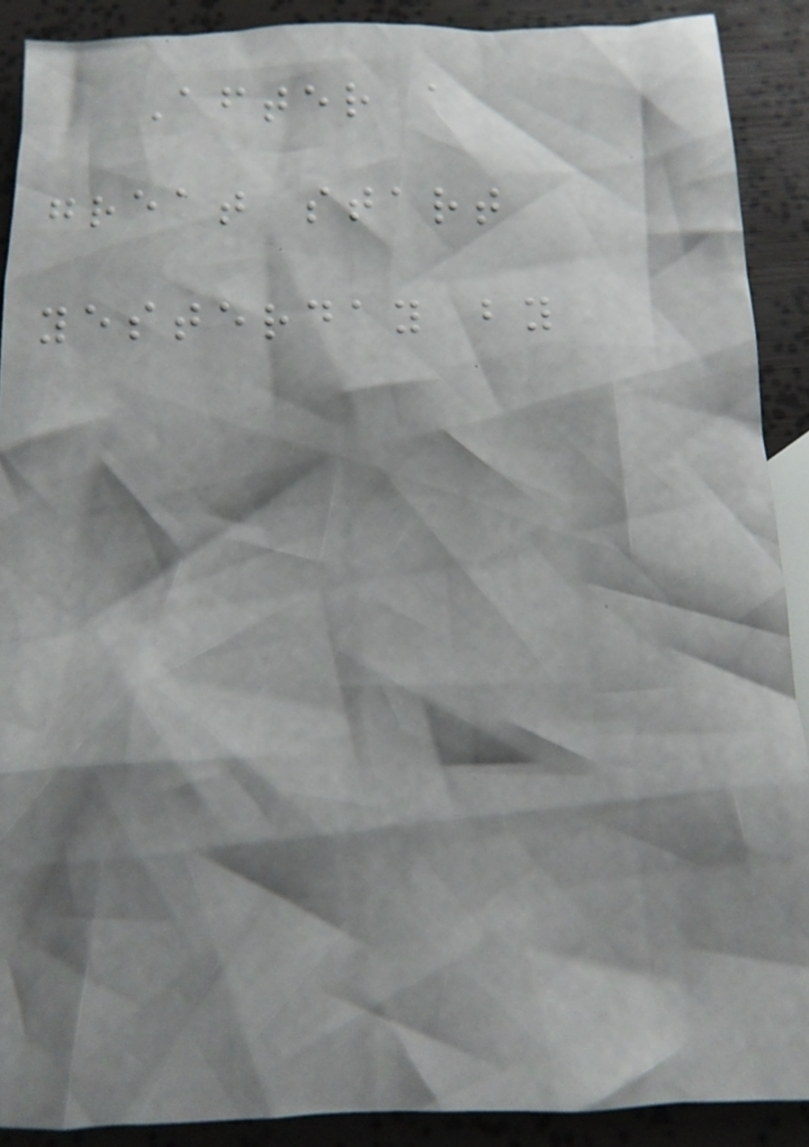After a
great start
yesterday by
